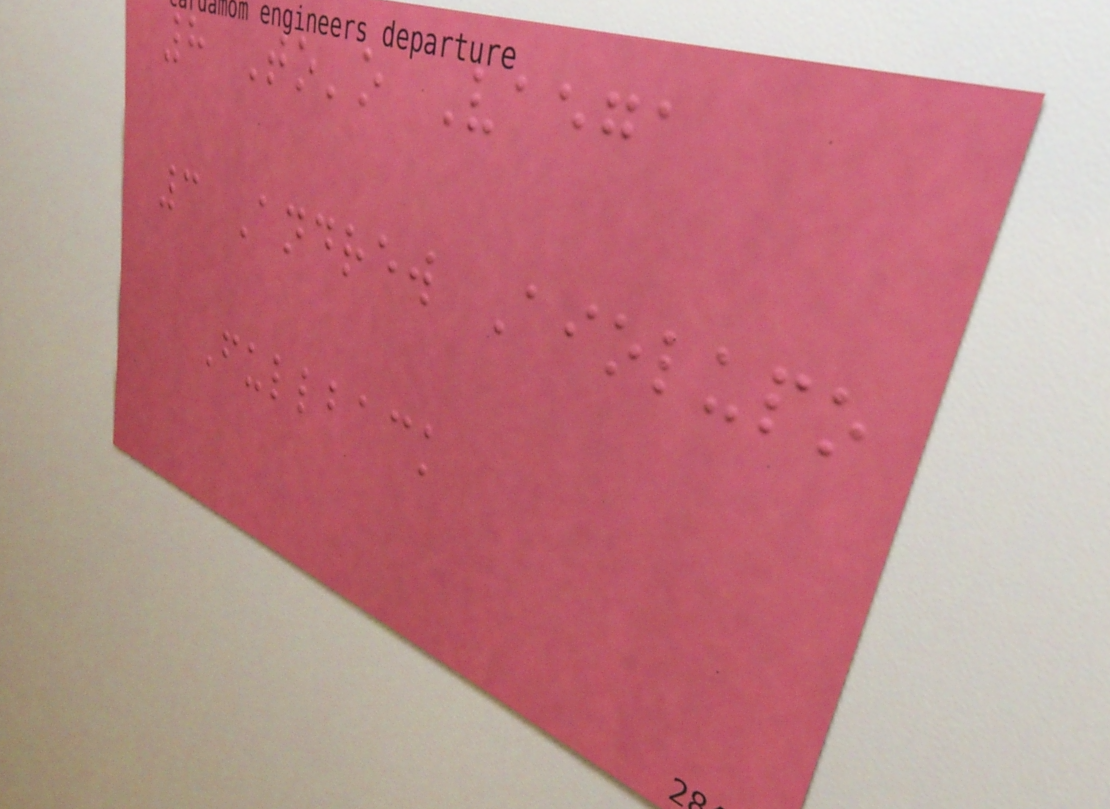8 To'o Vaega
3 Andrew Aiolupo
Fullback
